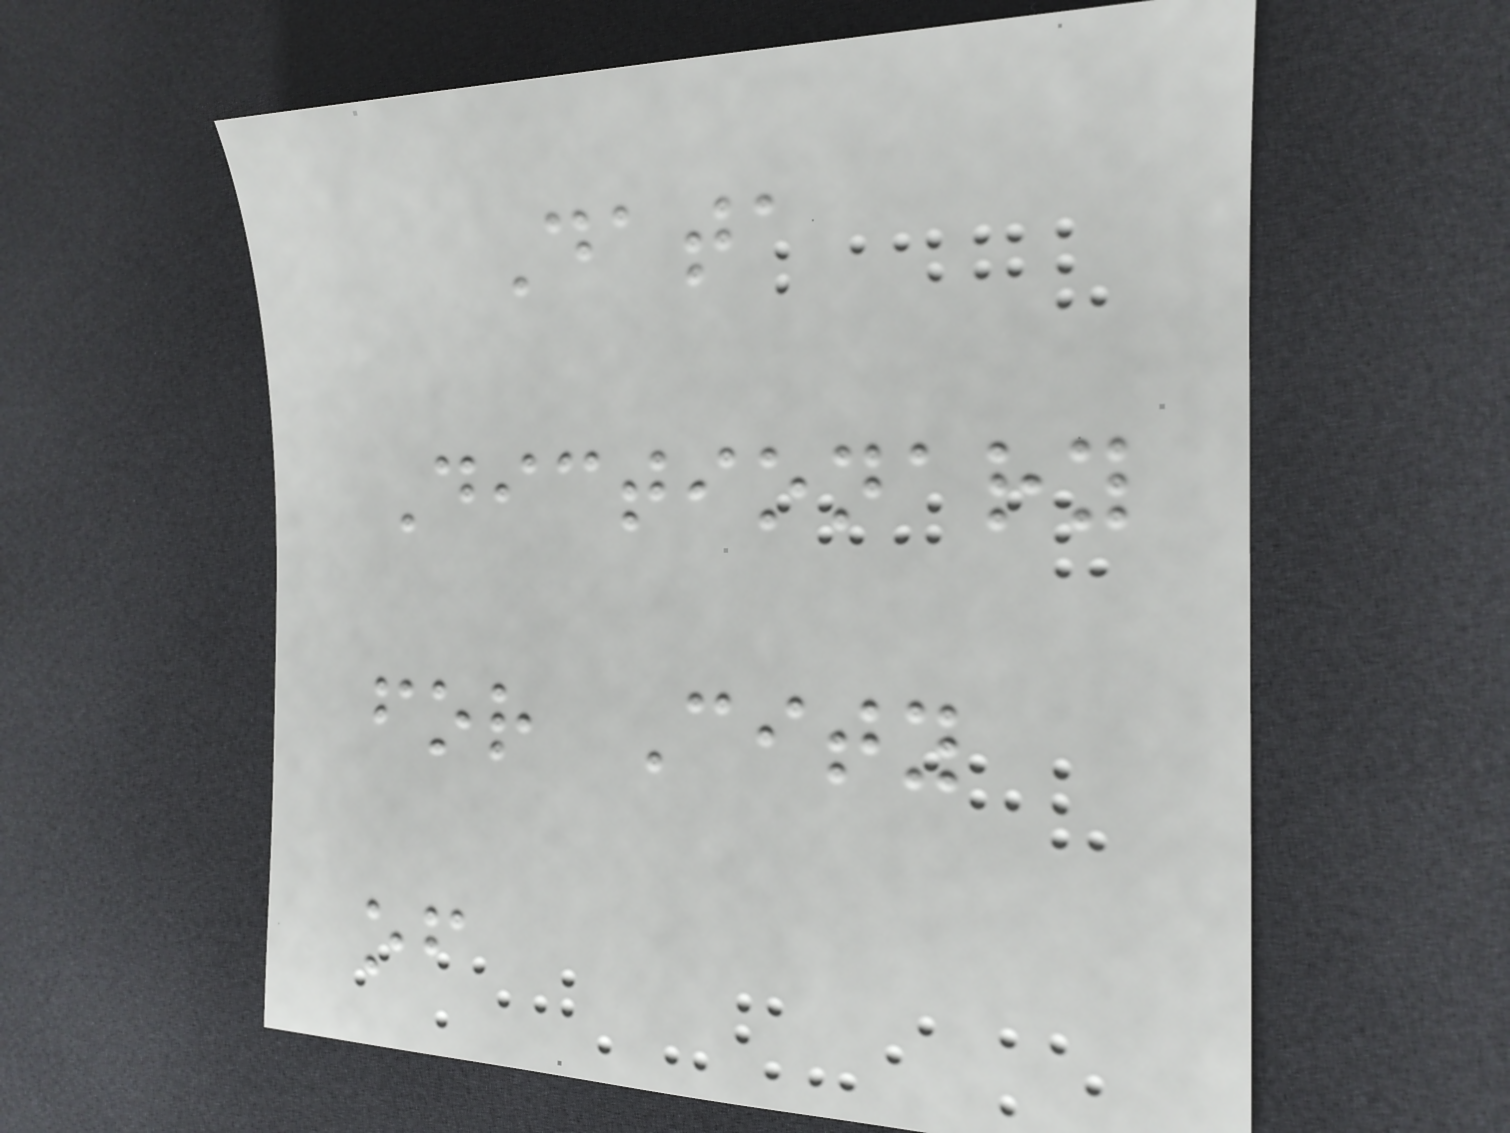Data
Dictionary
for City
of
